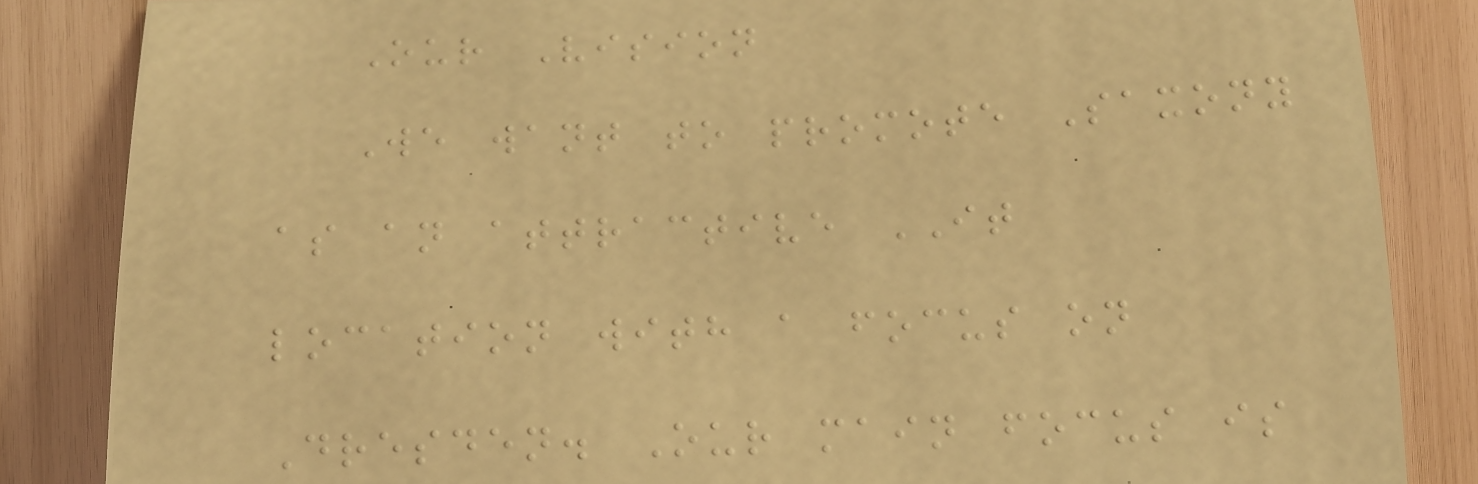Our Vision
We want to promote Saxony
as an attractive IT
location with a focus on
Dresden. Our main focus is
